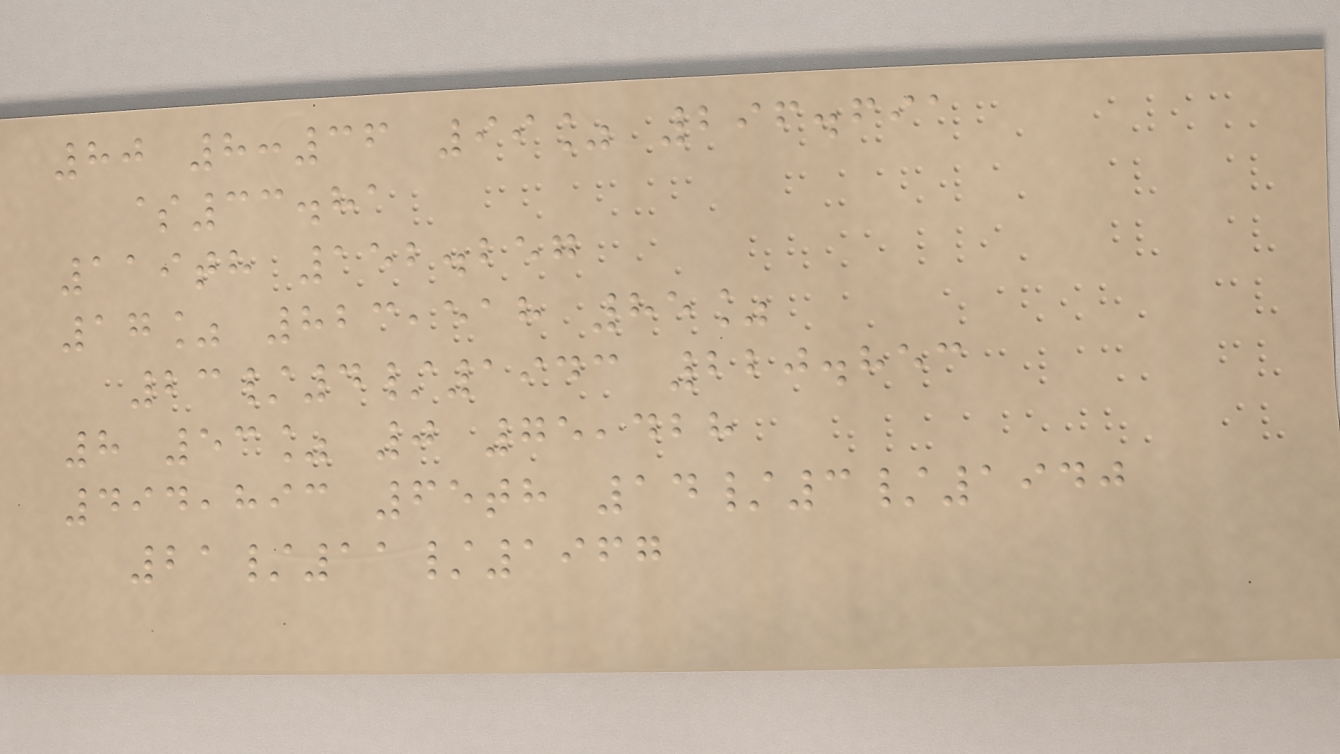80 8:36 99% 296.691
$33.81
119th 152.257
17% 823,518 85%
23/4/1943 220.853
8 53% 0 75,428
494,893 65th 14/3/1940
21/11/1967
